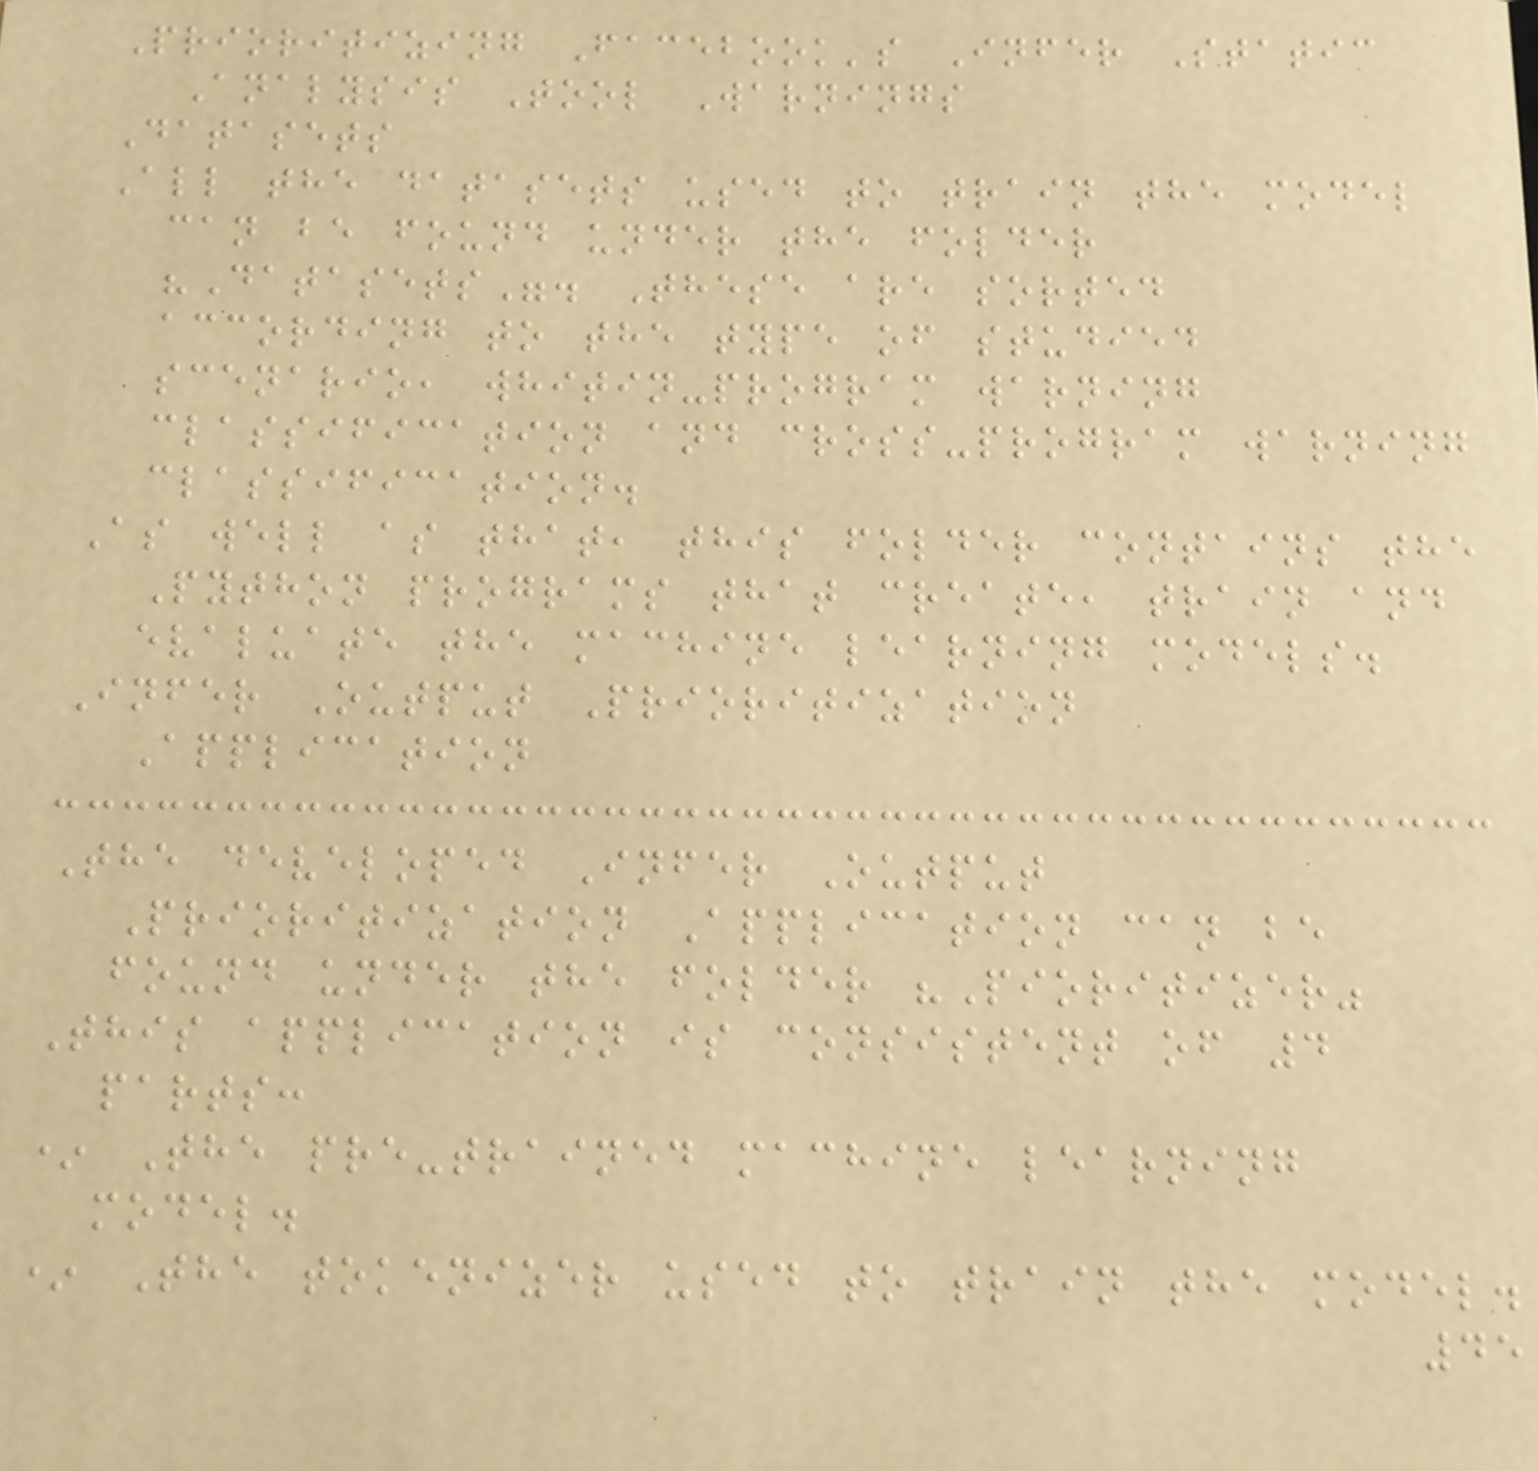Prioritizing Facebook's Infer Static
Analysis Tool Warnings
Datasets
All the datasets used to train the model
can be found under the folder
"Datasets". These are sorted
according to the type of studied
scenario, whitin-program warning
classification and cross-program warning
classification.
As well as that, this folder contains the
Python programs that create, train and
evaluate the machine learning models.
Infer Output Prioritization
Application
The developed Infer Output
Prioritization Application can be
found under the folder "Pioritizer"
This application is consistent of 4
parts:
* The pre-trained machine learning
model.
* The tokenizer used to train the model.
45
